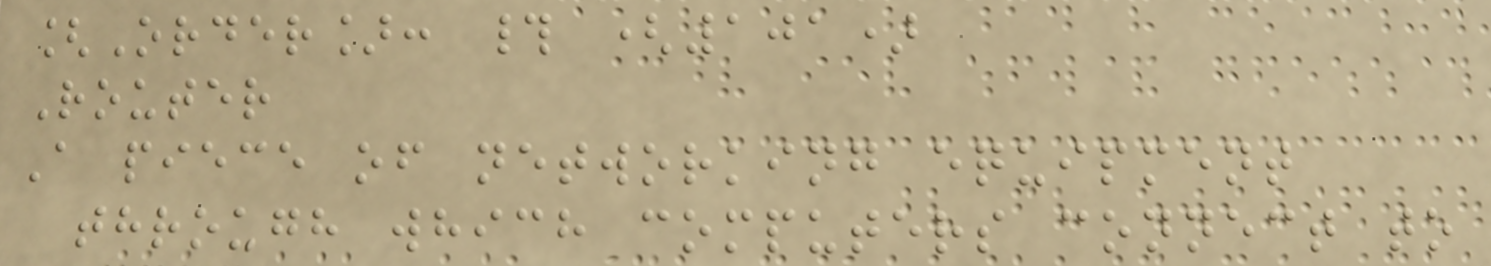[Order]: # (101)
Router
A piece of networking equipment
through which computers connect to
